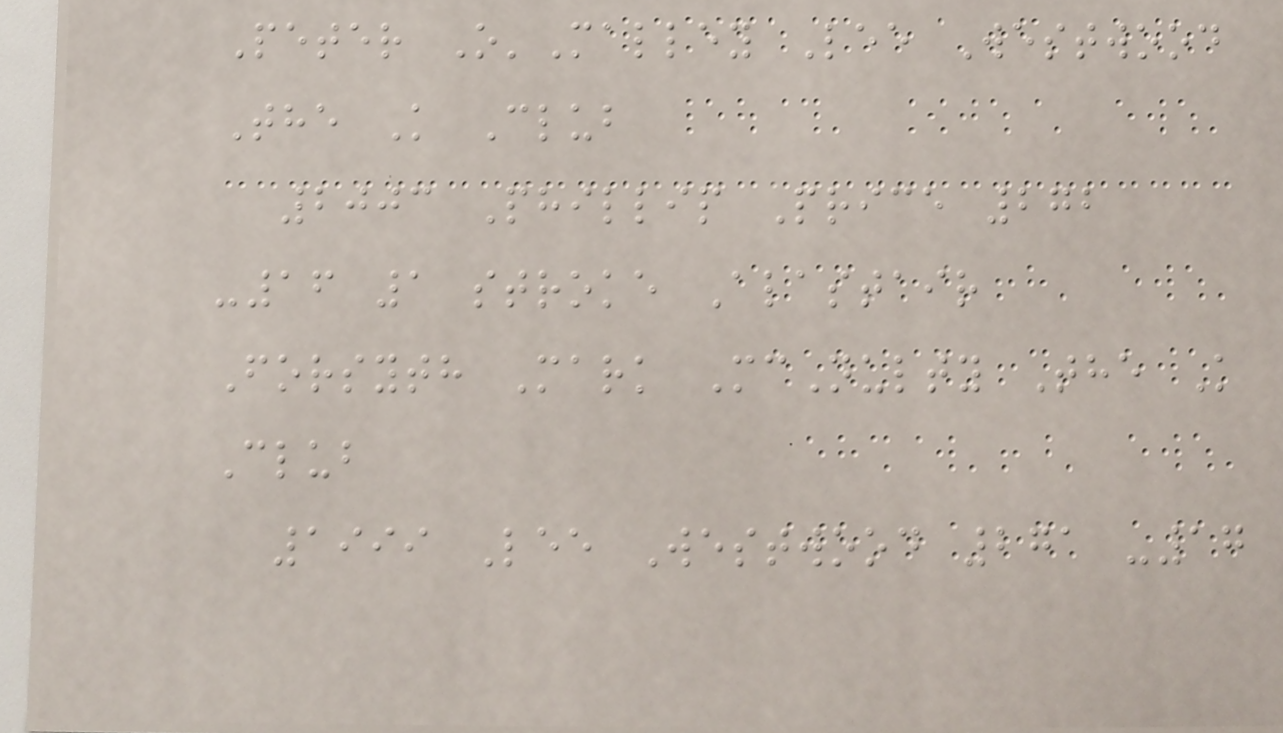Peter O'Malley Lee Westwood
The K Club
2003 Phillip Price 272
-16 1 stroke Alastair
Forsyth Mark McNulty The K
Club
1999 Lee Westwood 271 -17
